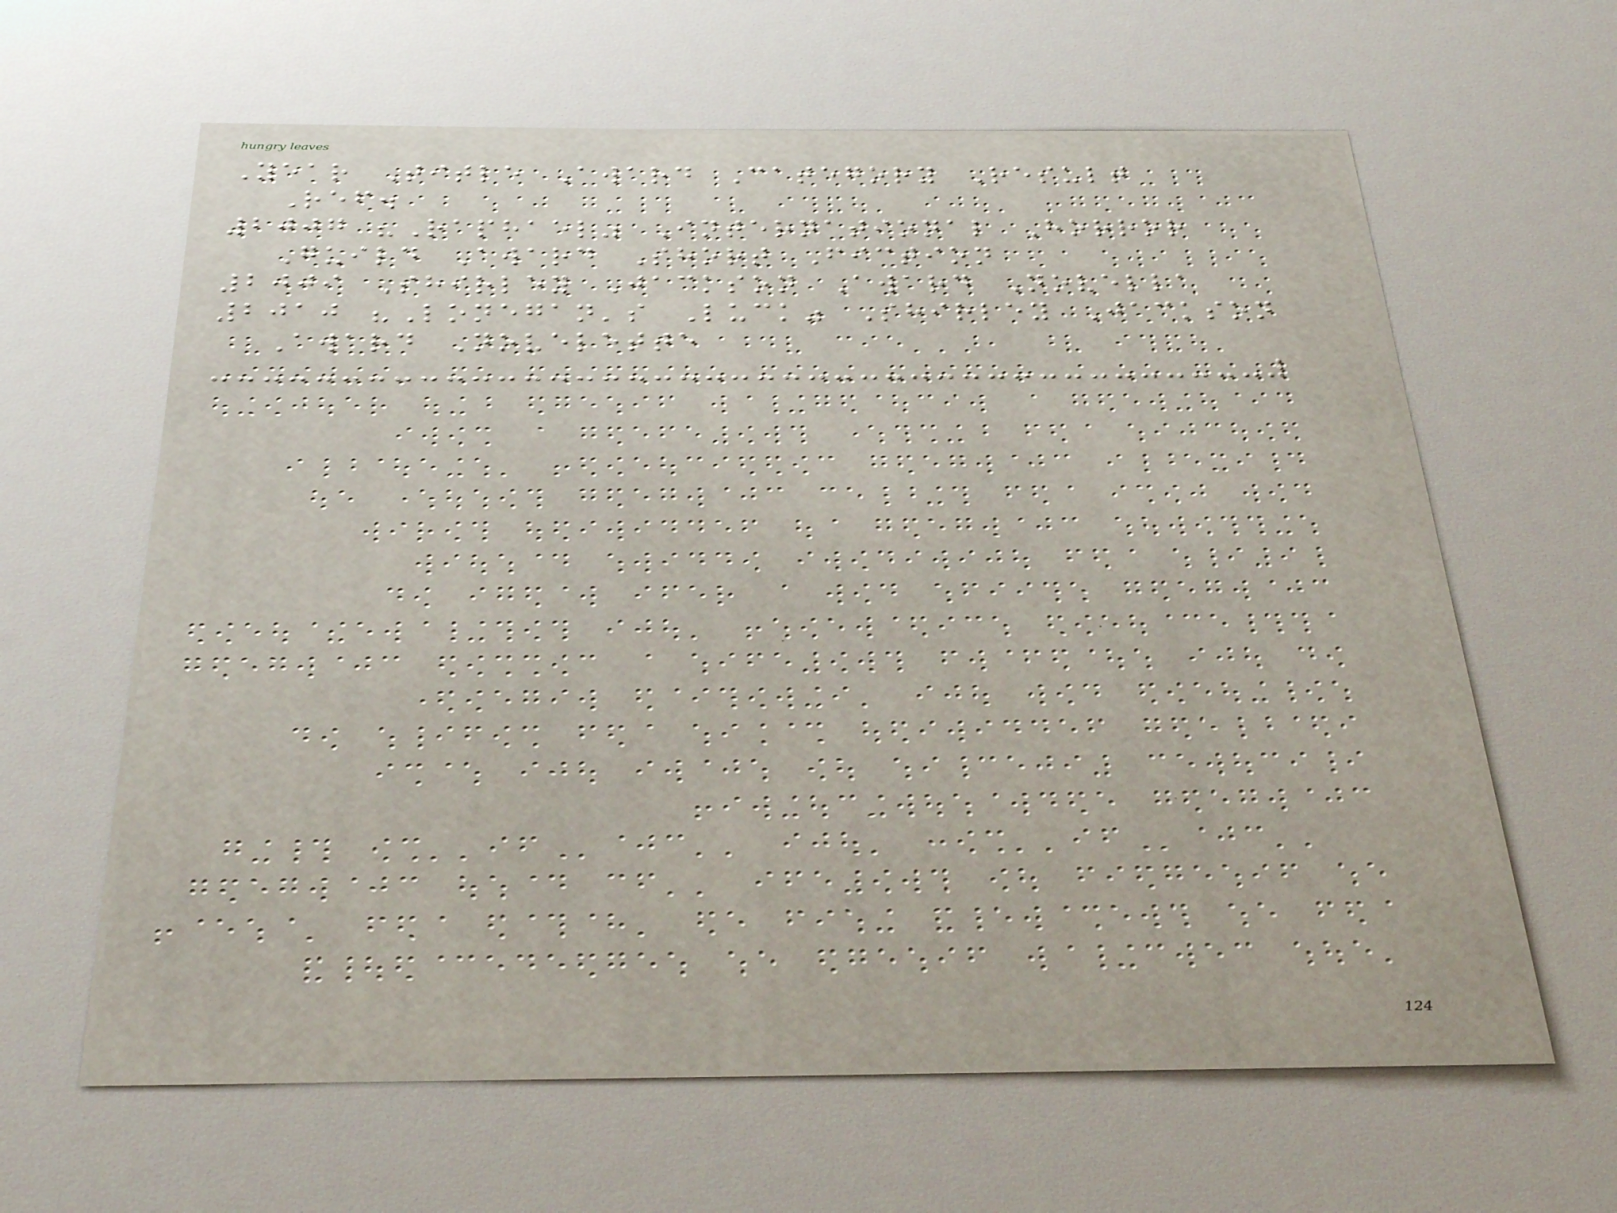Year Title Award Category Result
Ref.
2007 "Raphael" International Horror
Guild Award Short Fiction
2009 Shirley Jackson Award Novella
2010 "Lonegan's Luck" Shirley Jackson
Award Novelette
